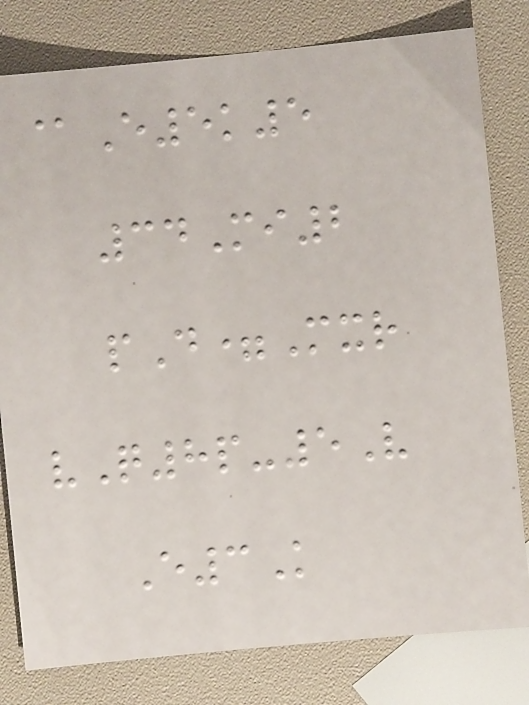@E5k5
34Mi2
pD=Mxr
vQ8p-5V
E3K
